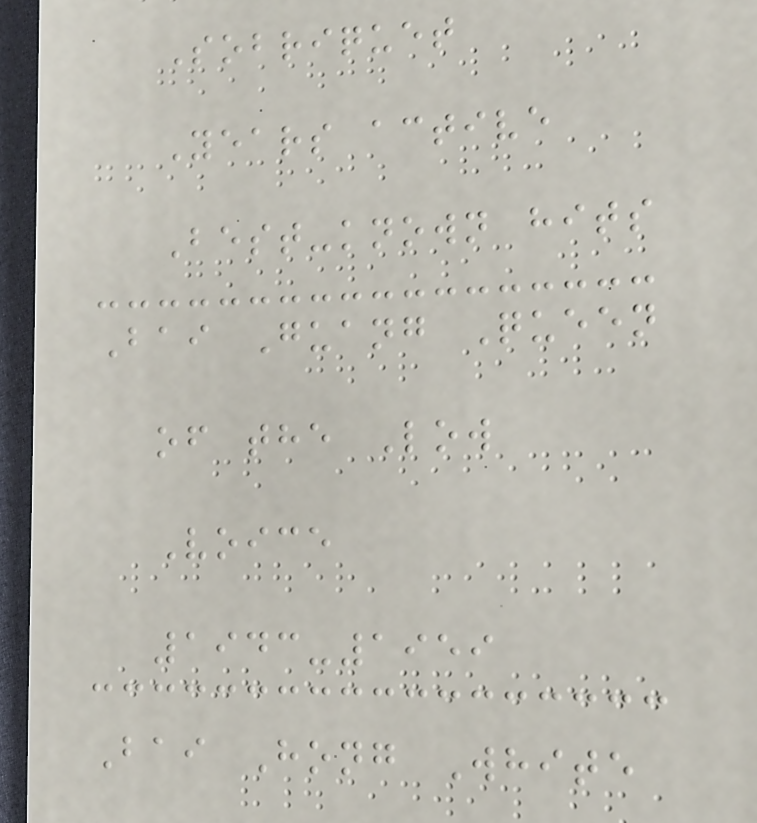Sobriquet
Years active
Best-known hits
Bai Guang Queen
of the Low
Voice
1943-1959
Bai Hong White
